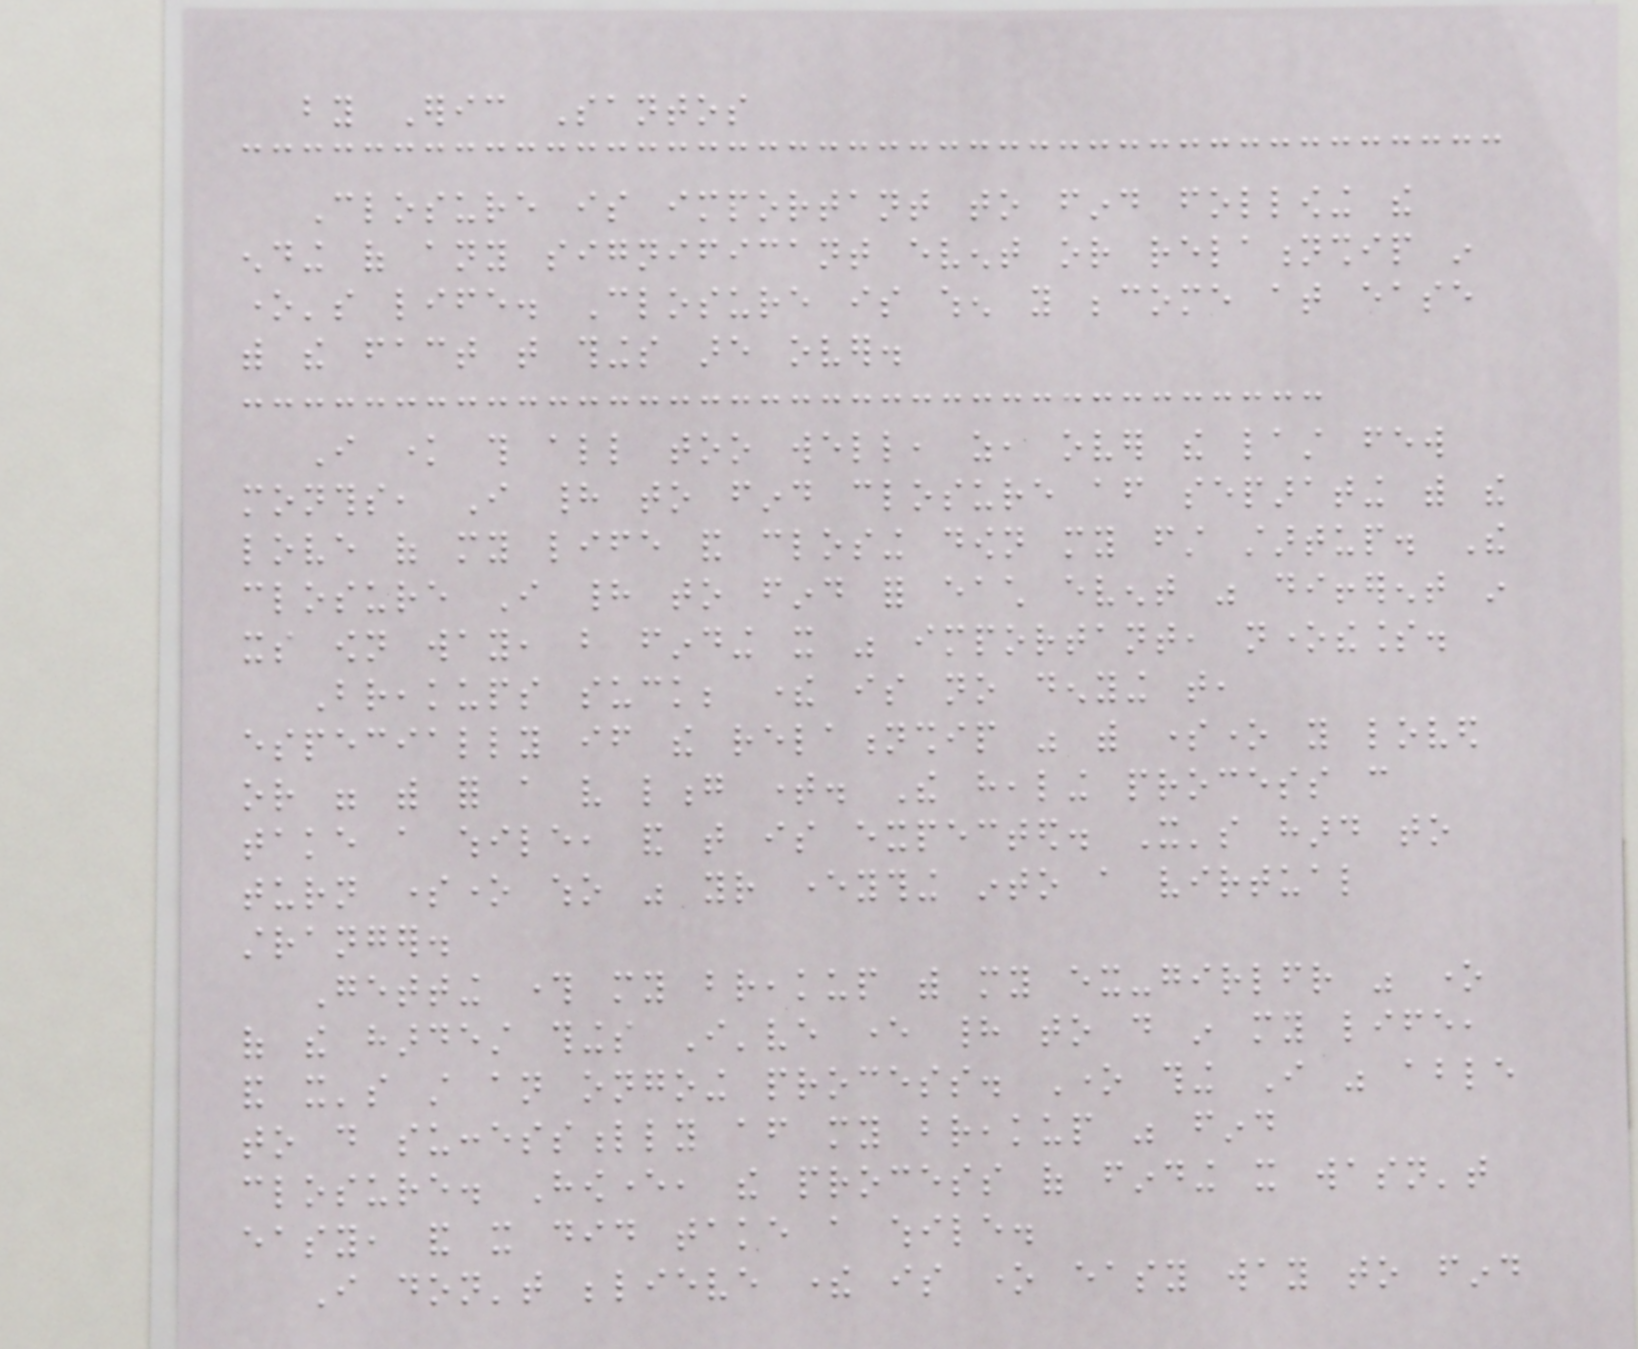by Eric Santos
Closure is important to find following the
ending of any significant event or relationship in
one's life. Closure is when you become at ease
with the fact that things are over.
I know this all too well, as, over the last few
months, I had to find closure after separating with the
love of my life and closing down my first startup. The
closure I had to find for each event was different in
its own way, but finding it was important, nonetheless.
Breakups suck; there is no denying that,
especially if the relationship was with someone you loved
or were with for a very long time. The healing process can
take a while, and that is expected. It's hard to
turn someone who was your everything into a virtual
stranger.
Getting through my breakup with my ex-girlfriend was one
of the hardest things I've ever had to do in my life,
and it's still an ongoing process. One thing I was able
to do successfully after my breakup was find
closure. However, the process of finding it wasn't
easy, and it did take a while.
I don't believe there is one easy way to find
